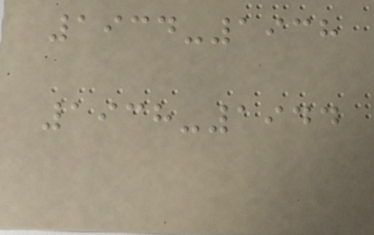1934-1938
1938-1944
